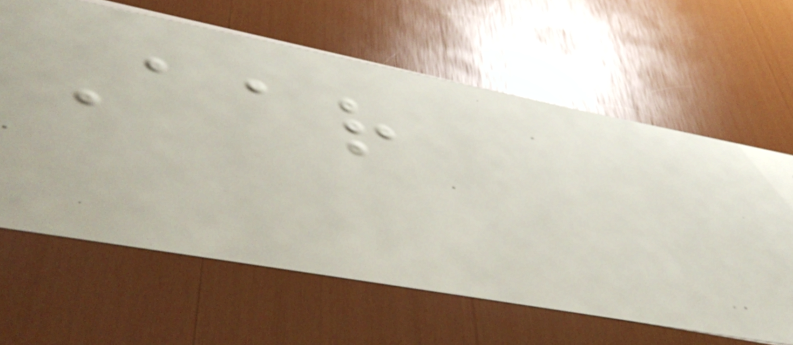Aar
